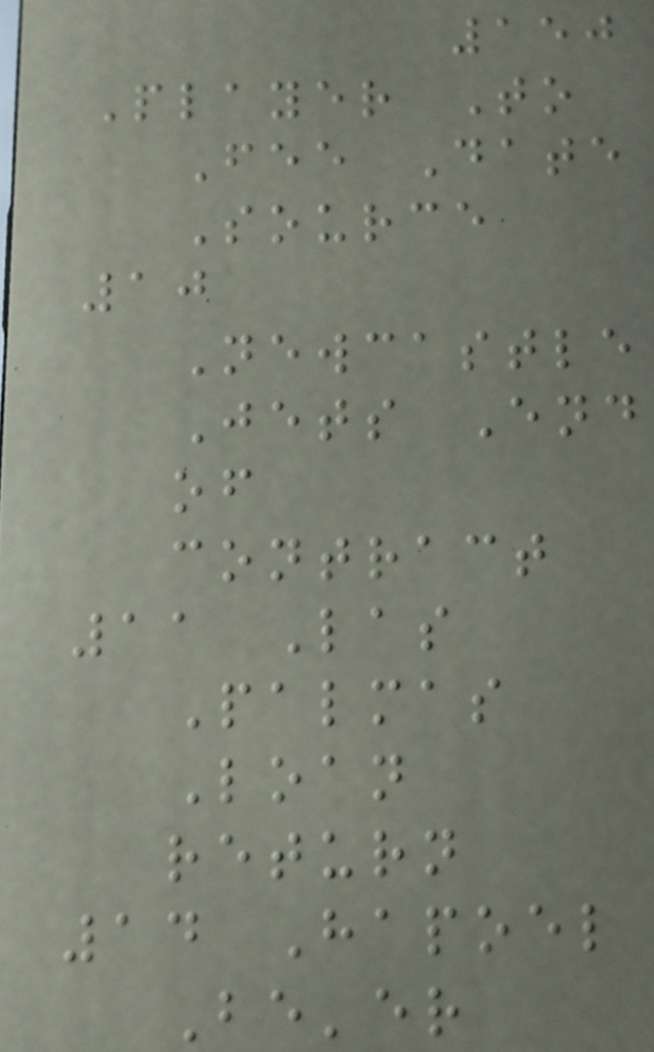150
Player To
Fee Date
Source
10
Newcastle
Jets End
of
contract
11 Las
Palmas
Loan
return
14 Hapoel
Be'er
